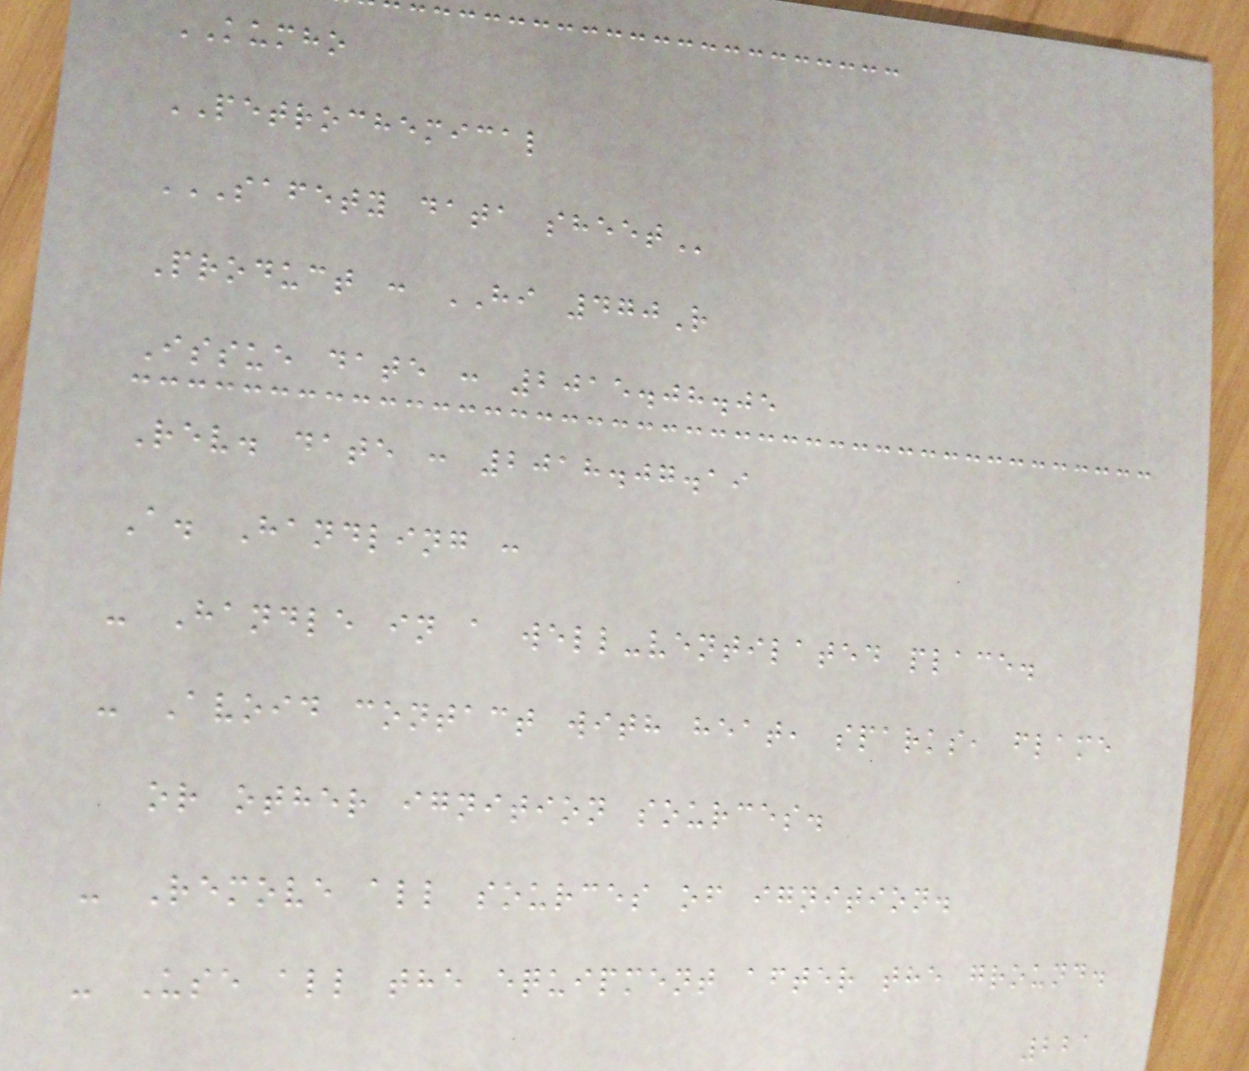KUMHO
PETROCHEMICAL
SAFETY DATA SHEET
Product : HI 470R
Issue date : 2015.08.05
Rev. date : 2018.07.19
A. Handling :
- Handle in a well-ventilated place.
- Avoid contact with heat, sparks, flame
or other ignition sources.
- Remove all sources of ignition.
- Use all the equipment after the ground.
221
